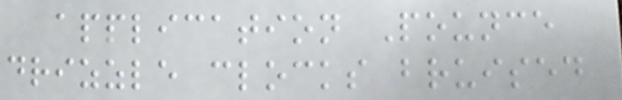application Pounce
drizzle clocks bruised
